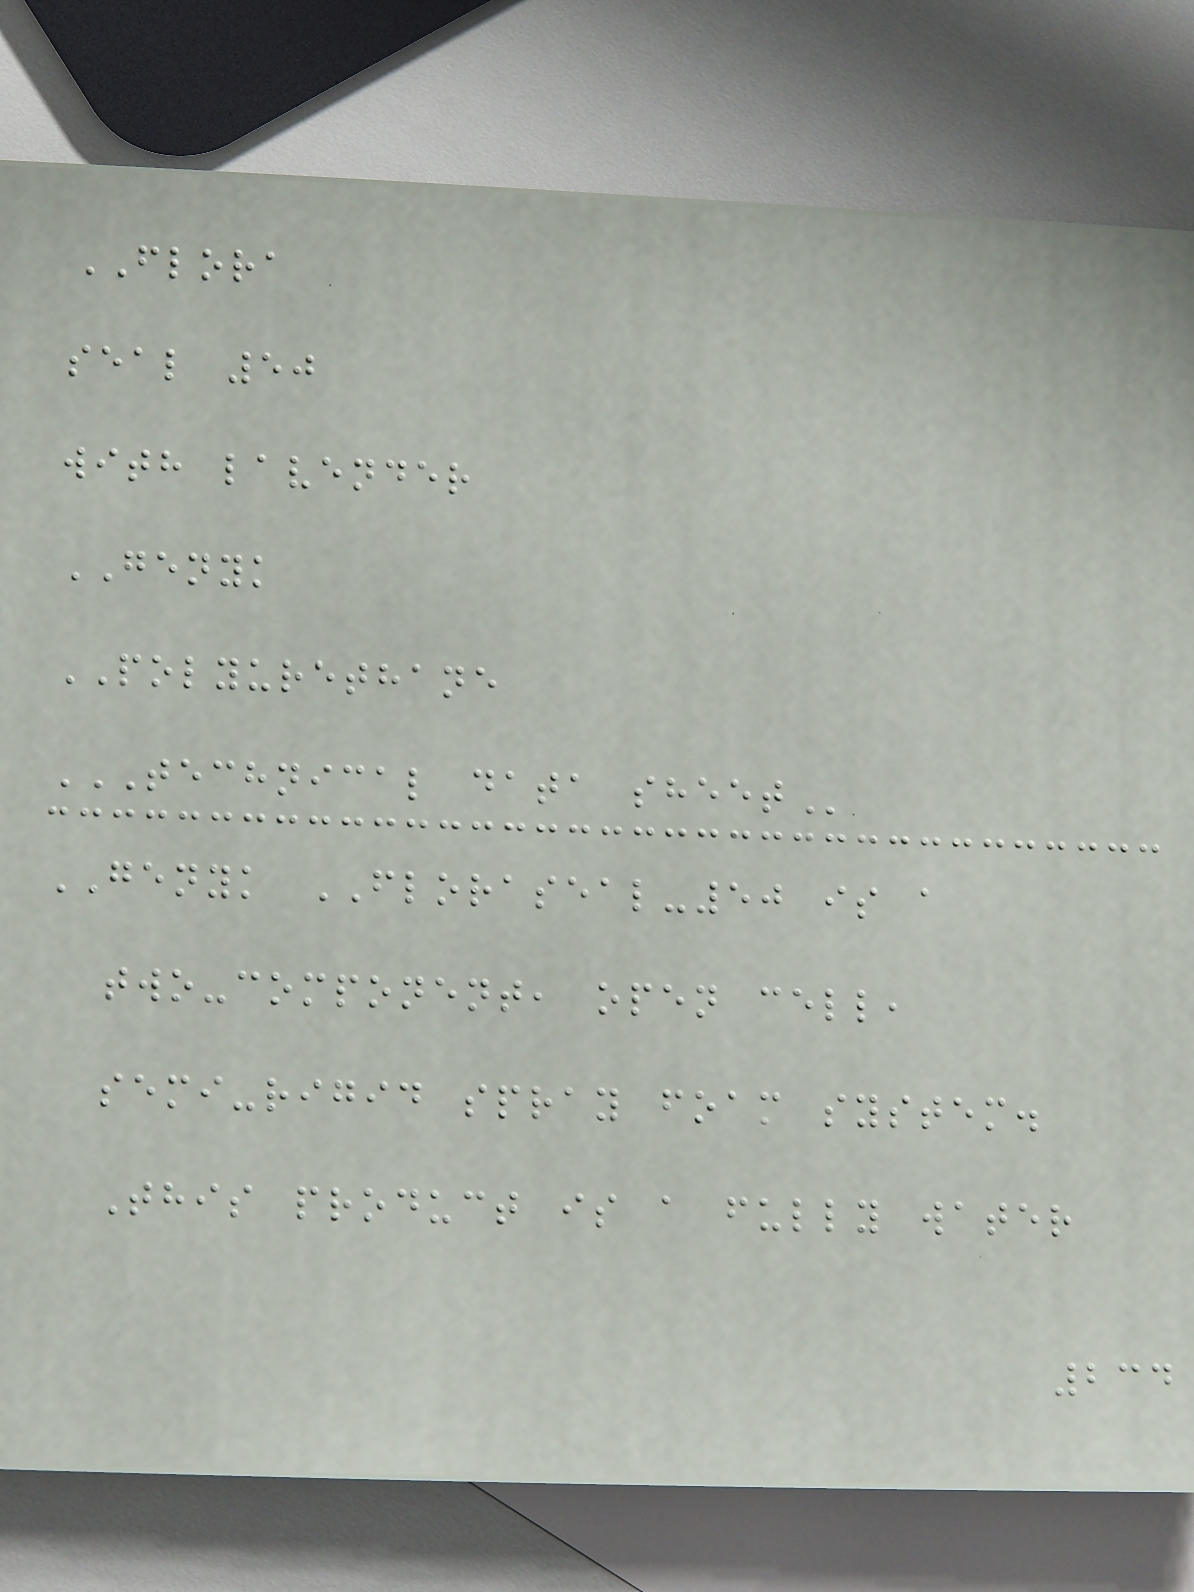FLORA
seal 50
with lavender
GENYK
POLYURETHANE
TECHNICAL DATA SHEET
GENYK FLORASEAL-50 is a
two-component, open cell,
semi-rigid spray foam system.
This product is a fully water
234
